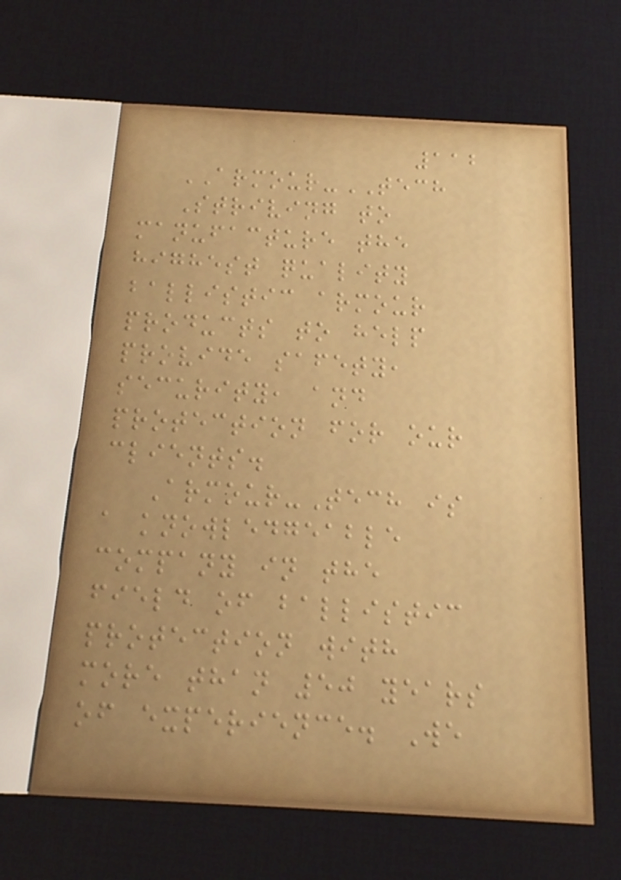112
ARMOUR-TECH
Striving to
manufacture the
highest quality
ballistic armour
products to help
provide safety,
security, and
protection for our
clients.
Armour-Tech is
a knowledgeable
company in the
field of ballistic
protection with
more than 50 years
of experience. We
